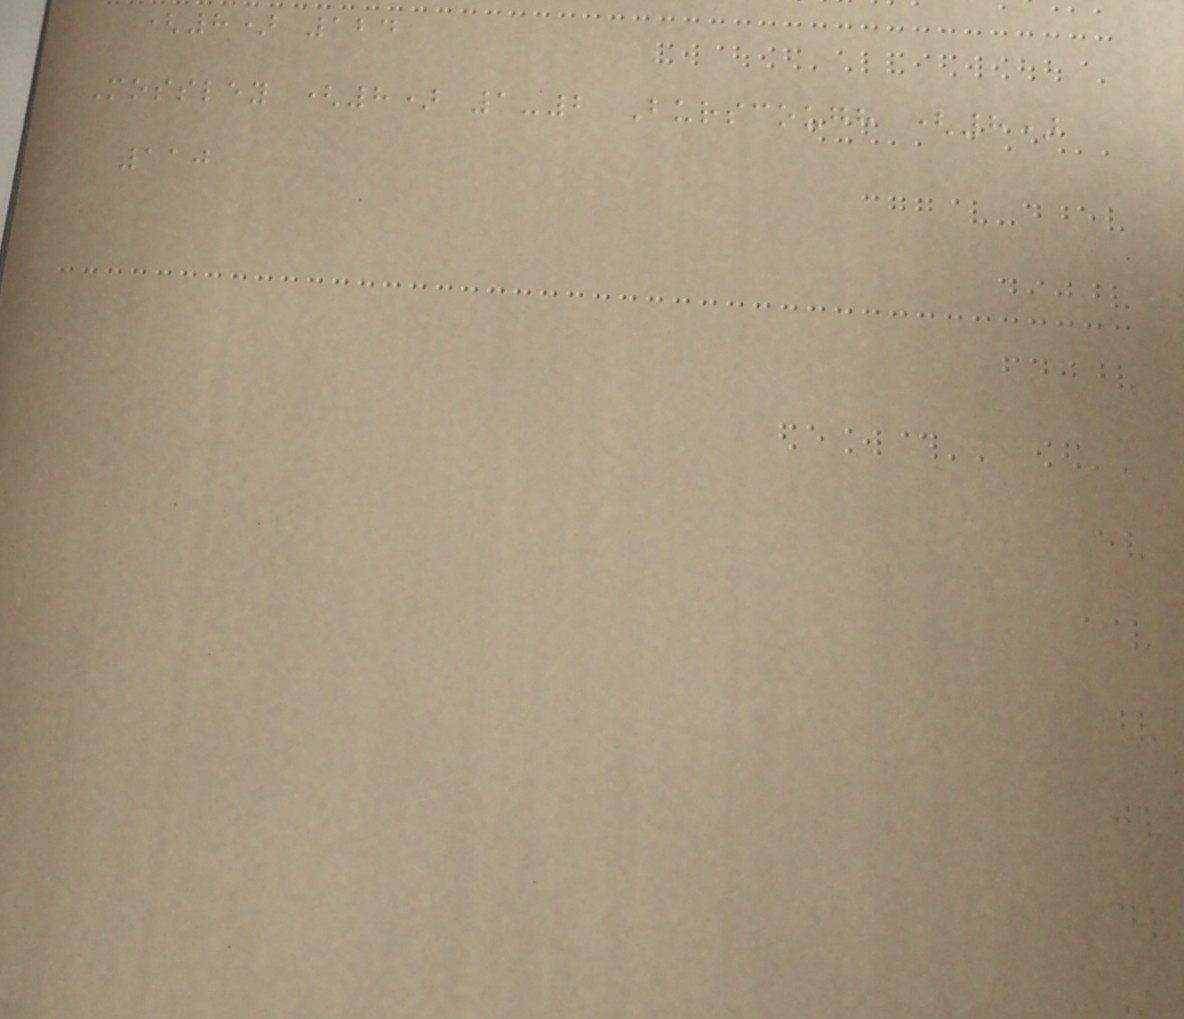(8) 124
Mossley (8) 1-2 Burscough (8)
110
